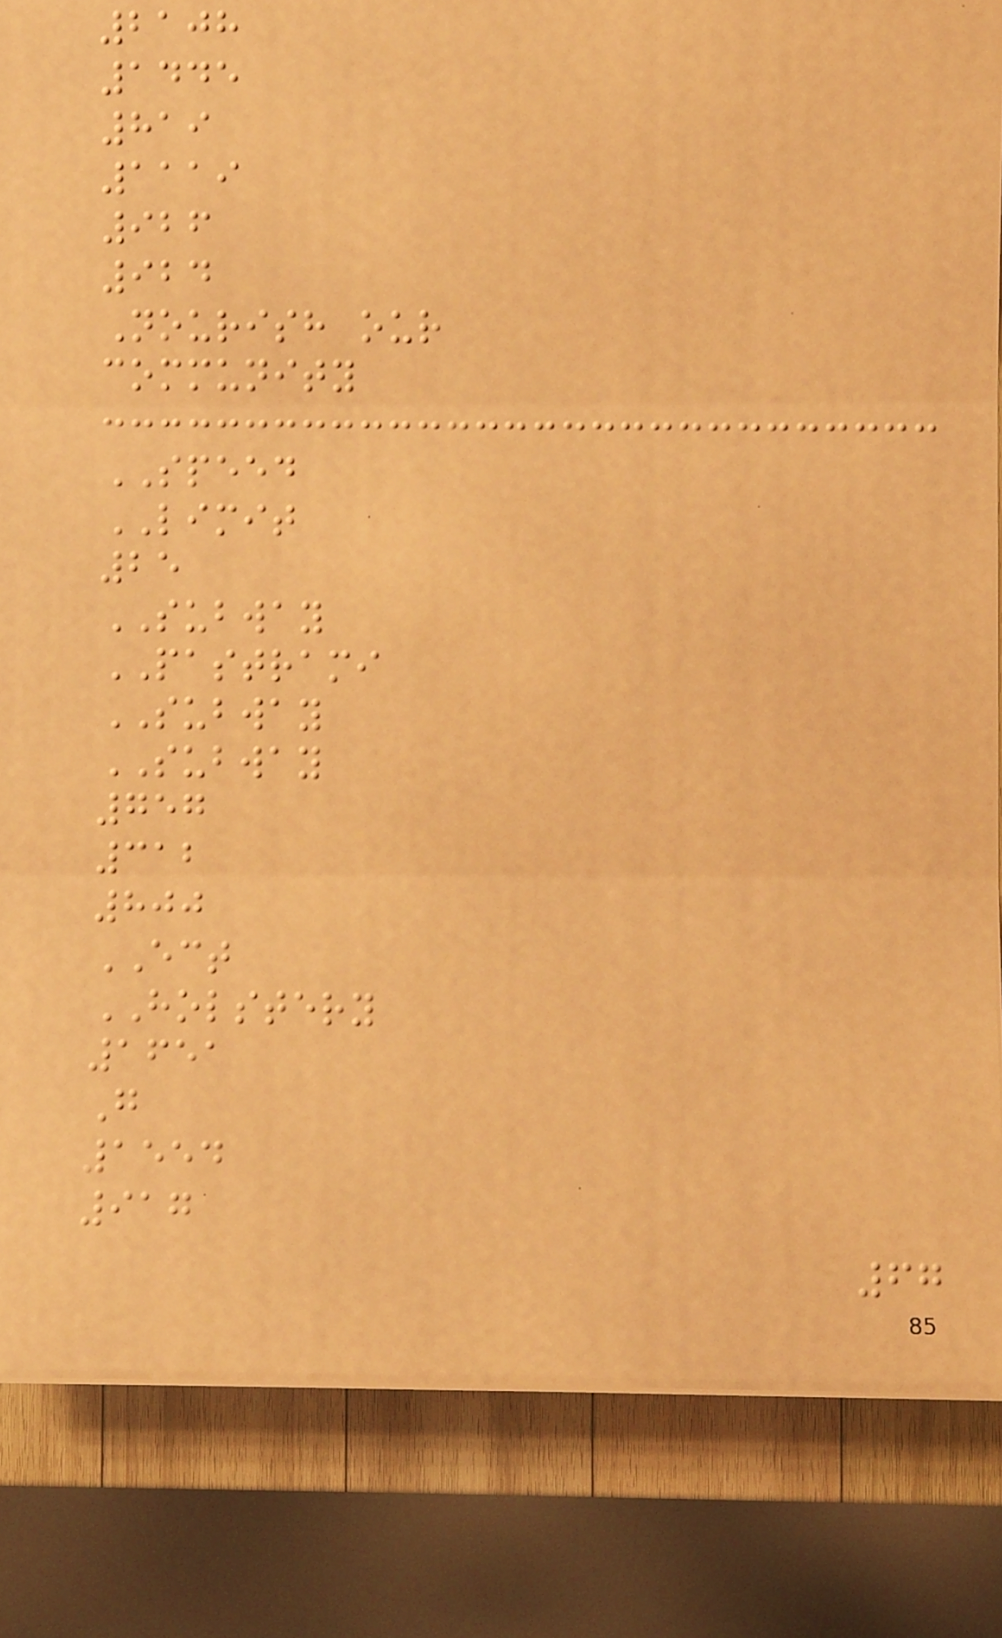2108
1445
819
1119
926
924
Nourish our
community
SPEED
LIMIT
25
SUBWAY
PASTRAMI
SUBWAY
SUBWAY
757
312
800
ECT
HOLSTERY
1651
G
1554
917
67
